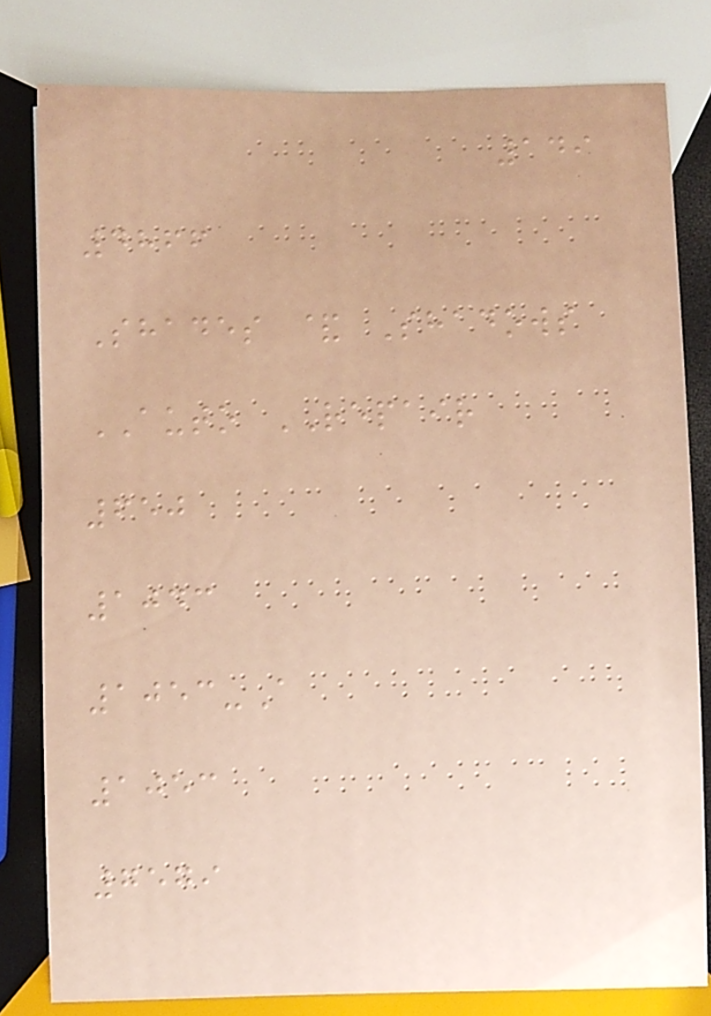149
4866
Shades & Shadows
AUTO REPAIR
650
1043
1053-A
1053
7579
